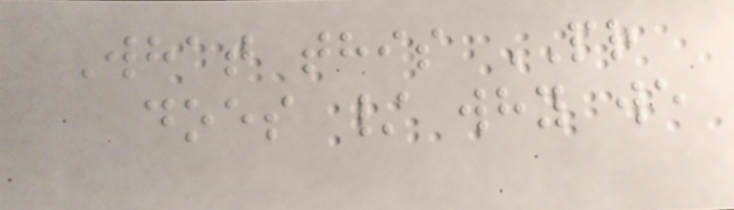What this PR
does / why we
